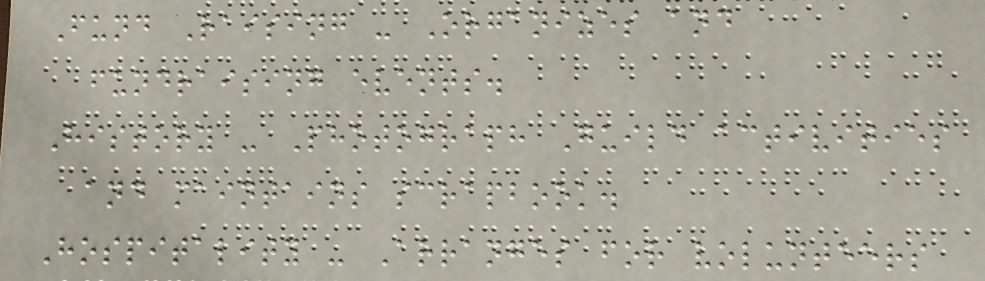Fund Raising - Organizes and
fundraising events.
History - Photograph Guild activities
and maintains scrapbook.
Hospitality - Arranges for volunteers
